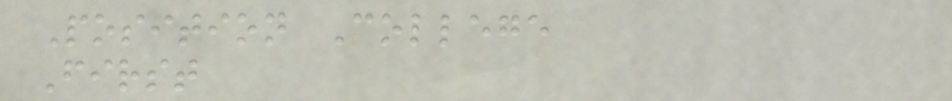Position College
First
